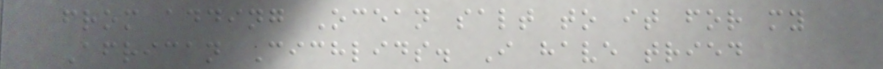from adding Ocean salt to it for my
African Cichlids. I have tried
